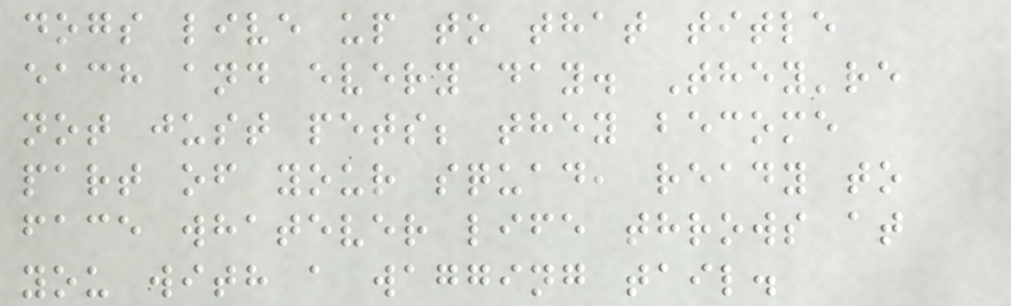dogs live up to that title
each and every day. They're
not just pets; they become
part of your squad, ready to
face whatever life throws at
you with a wagging tail.
